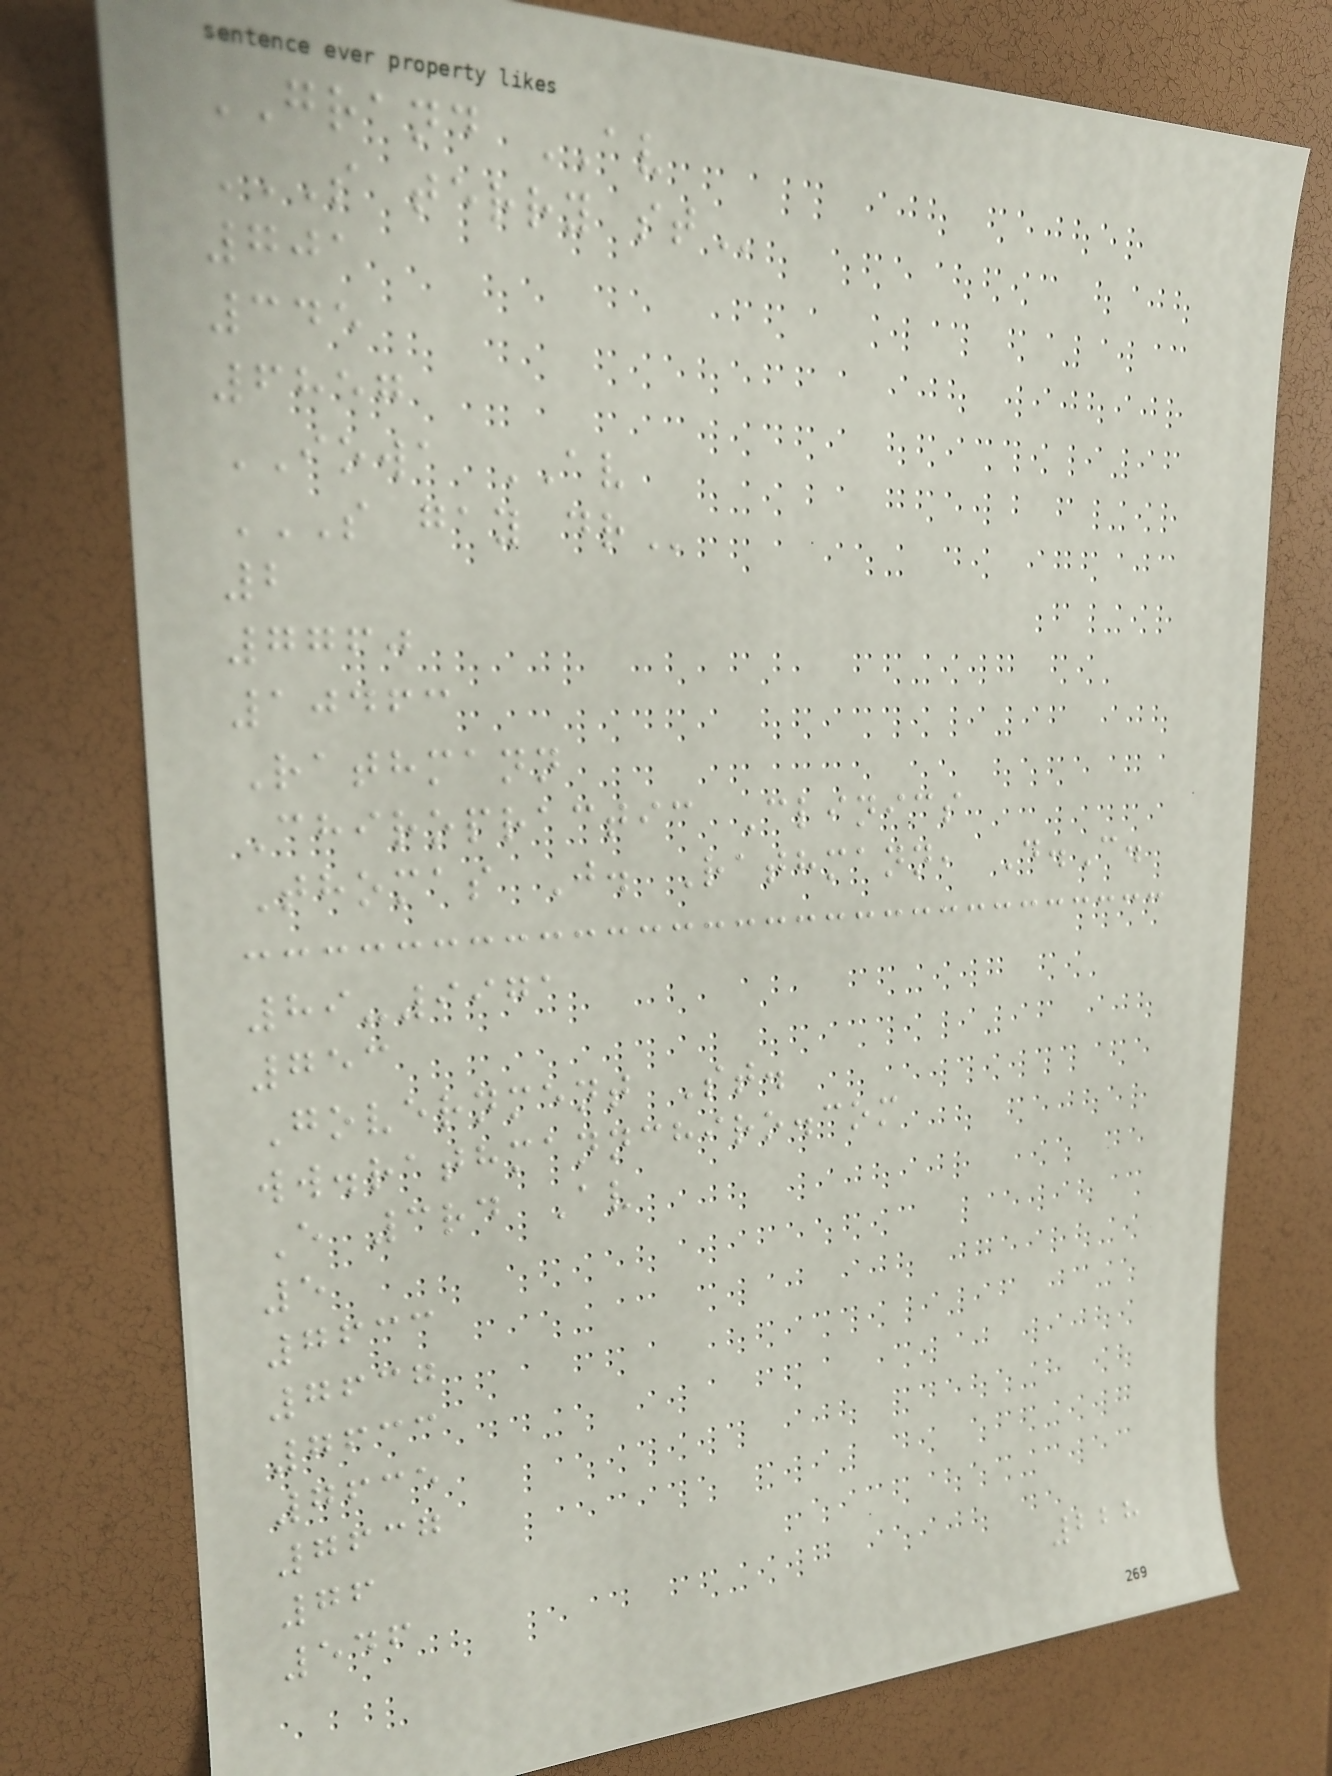GRAND AV
S TERRY ST
701
345
6857
IOWA AV
S GAY DR
2
7760
10463
Rathmann
Chiropractic Clinics
Thomas J. Rathmann, D.C.
89-9971
753
Government St.
ww.rathmannchiro.com
E 3rd Av
5
7633
7637
7633
7635
7637
76
546
228
